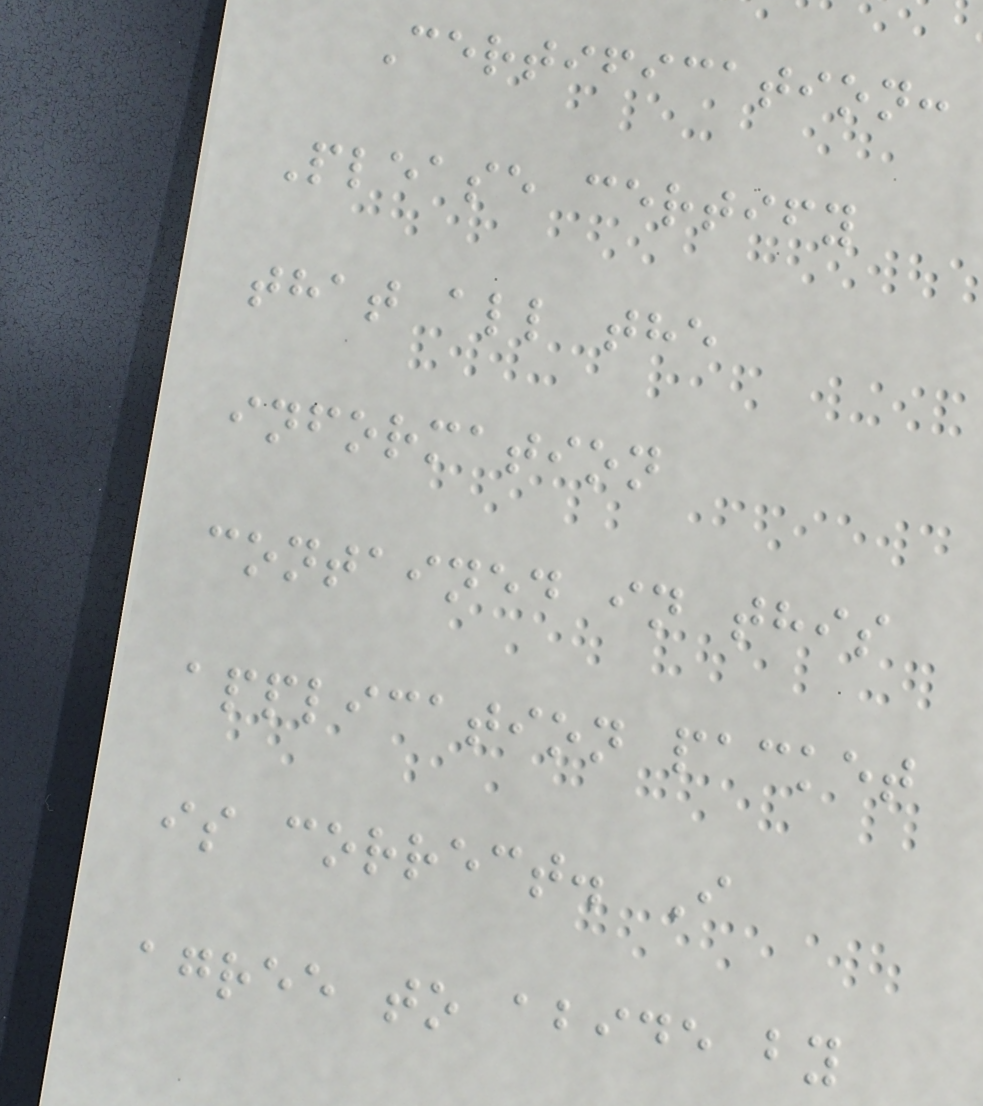Certification:
Please certify
that all the
information
contained in this
application packet
is correct. I
agree to abide by
